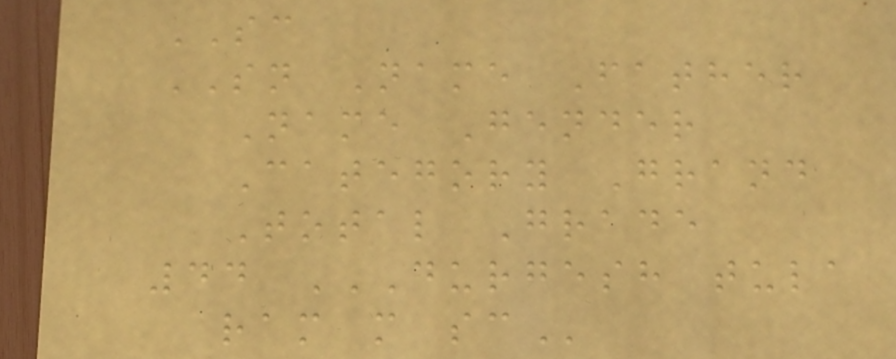SC
SN Name Father
Name Gender
Category Grand
Total Grade
44 DURGESH TULA
RAM M SC
